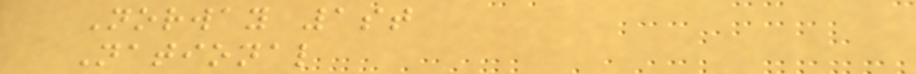Norway 1st
National
